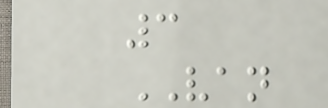3
VAN
